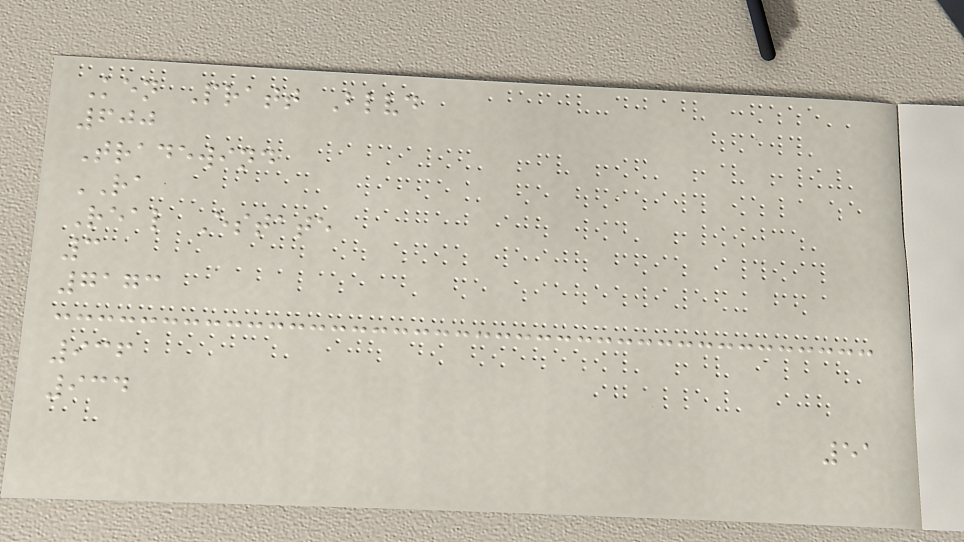Ken Pratt Blvd
600
Tradewind
RA
Real Estate
3
7173
936
934
51
